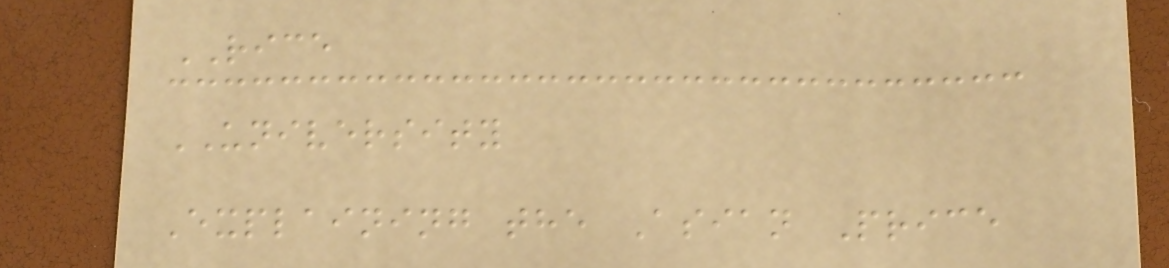RICE
UNIVERSITY
Explaining the Asian Price
